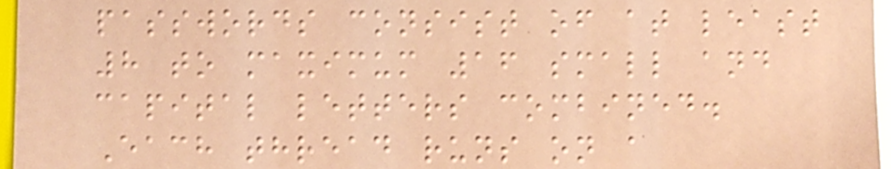passwords consist of at least
8 to maximum 16 small and
capital letters combined.
Each thread runs on a
